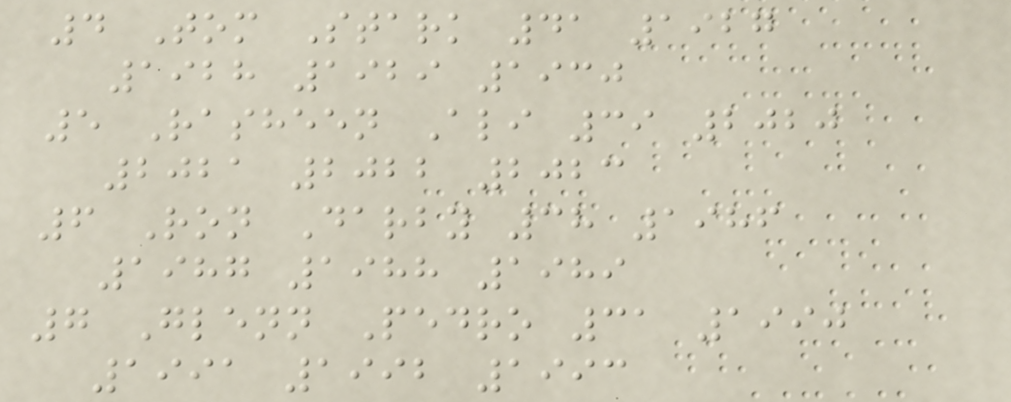4 Tom Stark 41 1927
1928 1929 1930
5 Rasheen Ali 39 2020
2021 2022 2023
6 Ron Darby 38 1986
1987 1988 1989
7 Glenn Pedro 31 1990
1991 1992 1993
